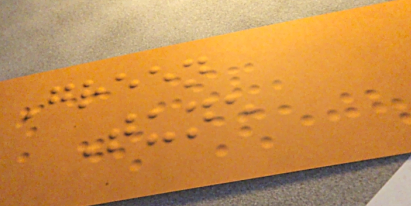Green
Tune
